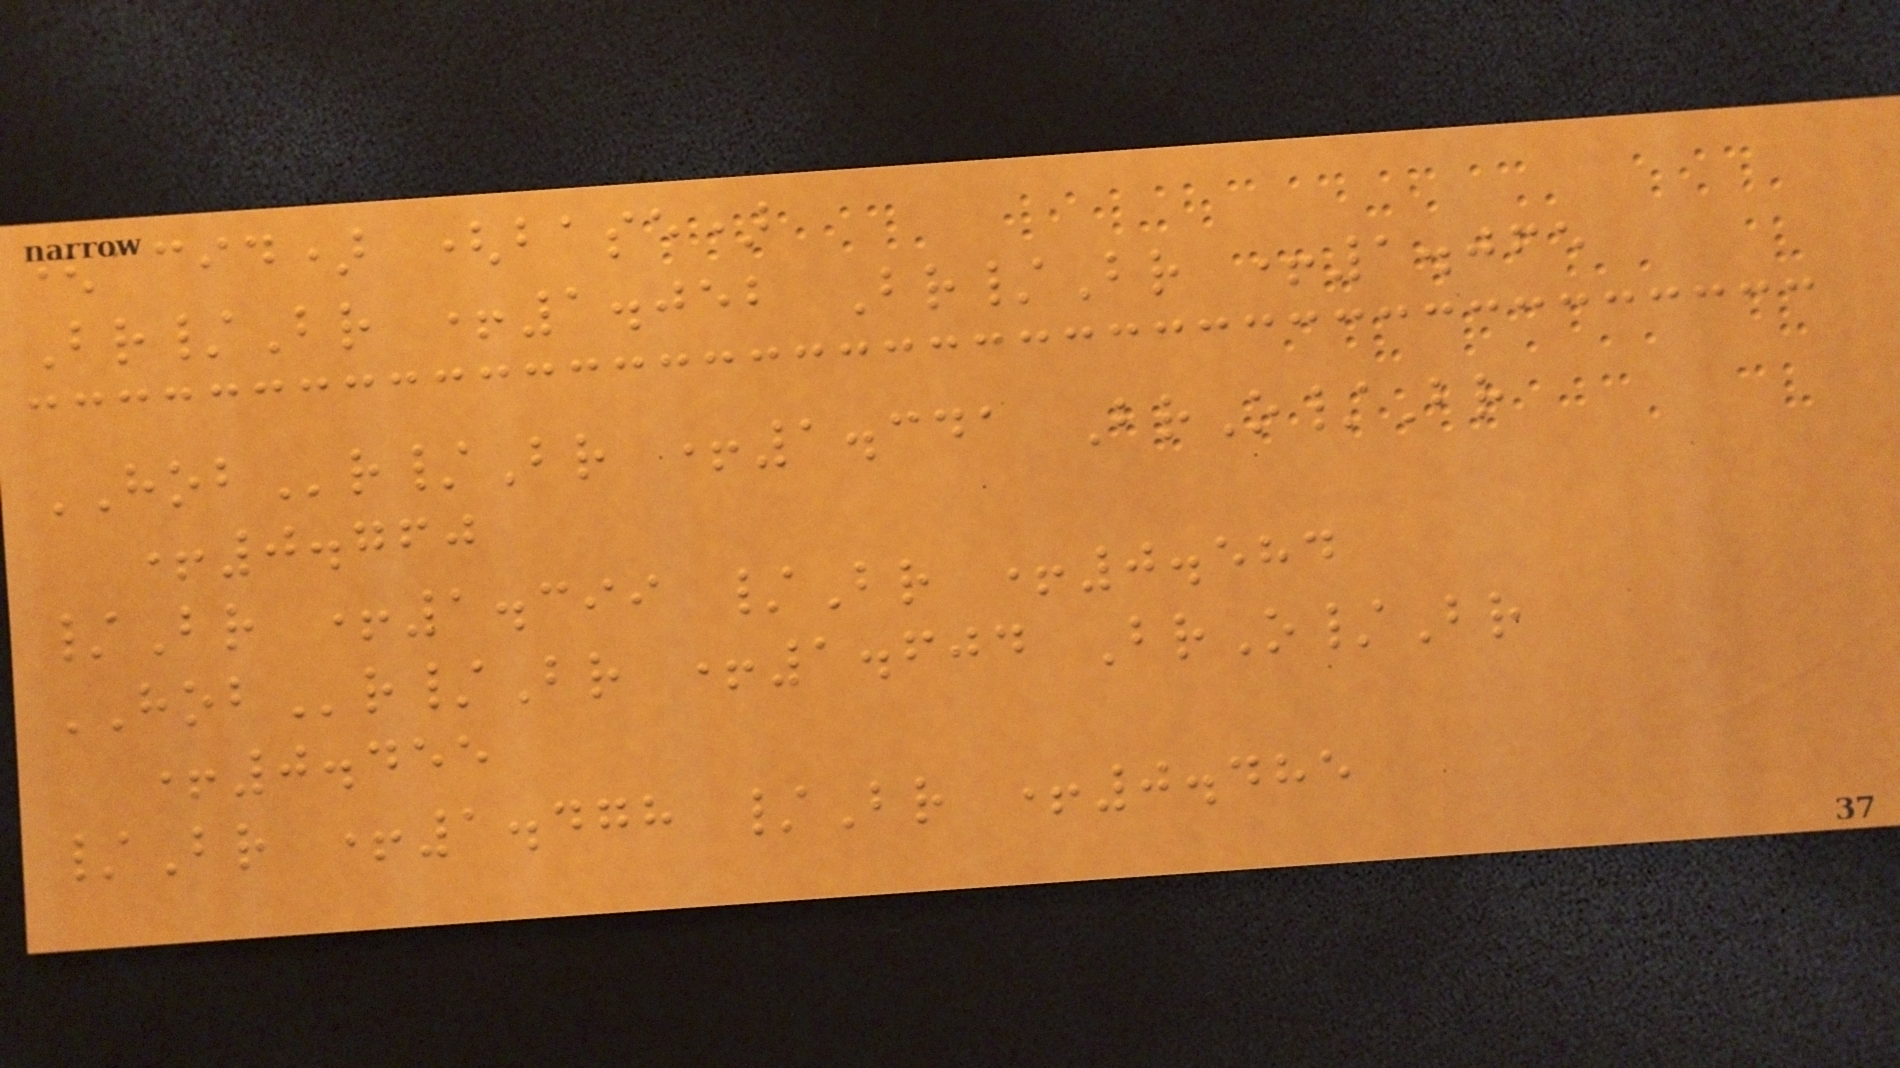(acid) (base)
Br/Br +1.052 Br/Br +1.065
HOBr/Br +1.341 BrO/Br
+0.760
/Br +1.399 /Br +0.584
HOBr/Br +1.604 BrO/Br
+0.455
/Br +1.478 /Br +0.485
